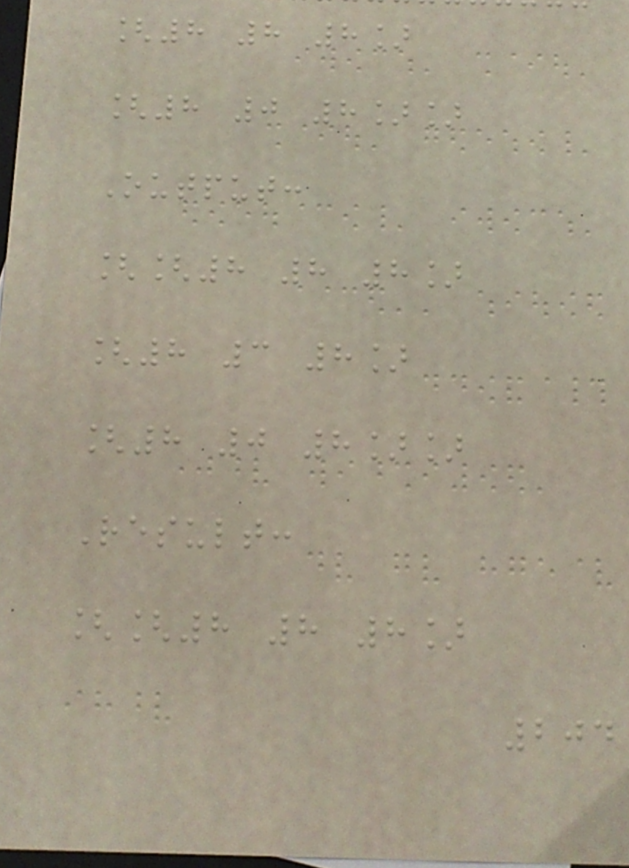[8 8 8]
[8 0 8]]
Output:
[[8 8 8]
[8 3 8]
[8 0 8]]
Result:
[[8 8 8]
204
